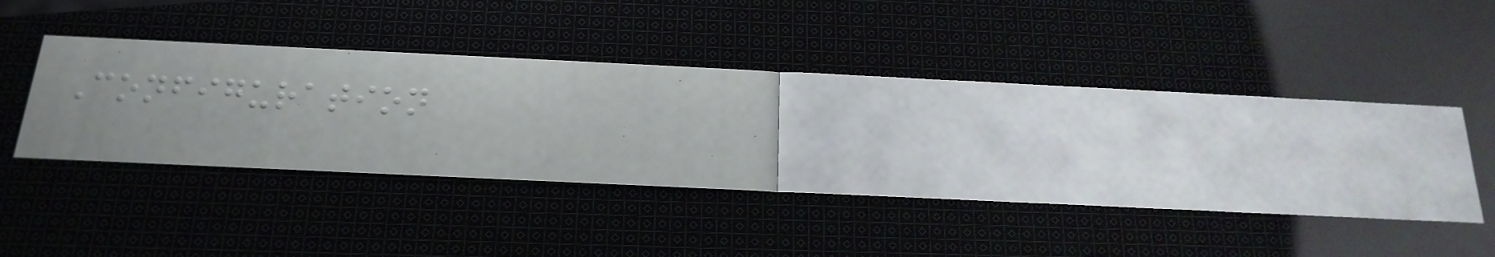Configuration
